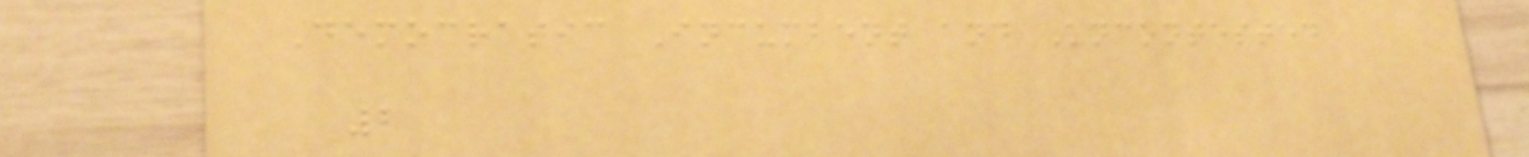Democratic Incumbent and Uncontested
2
